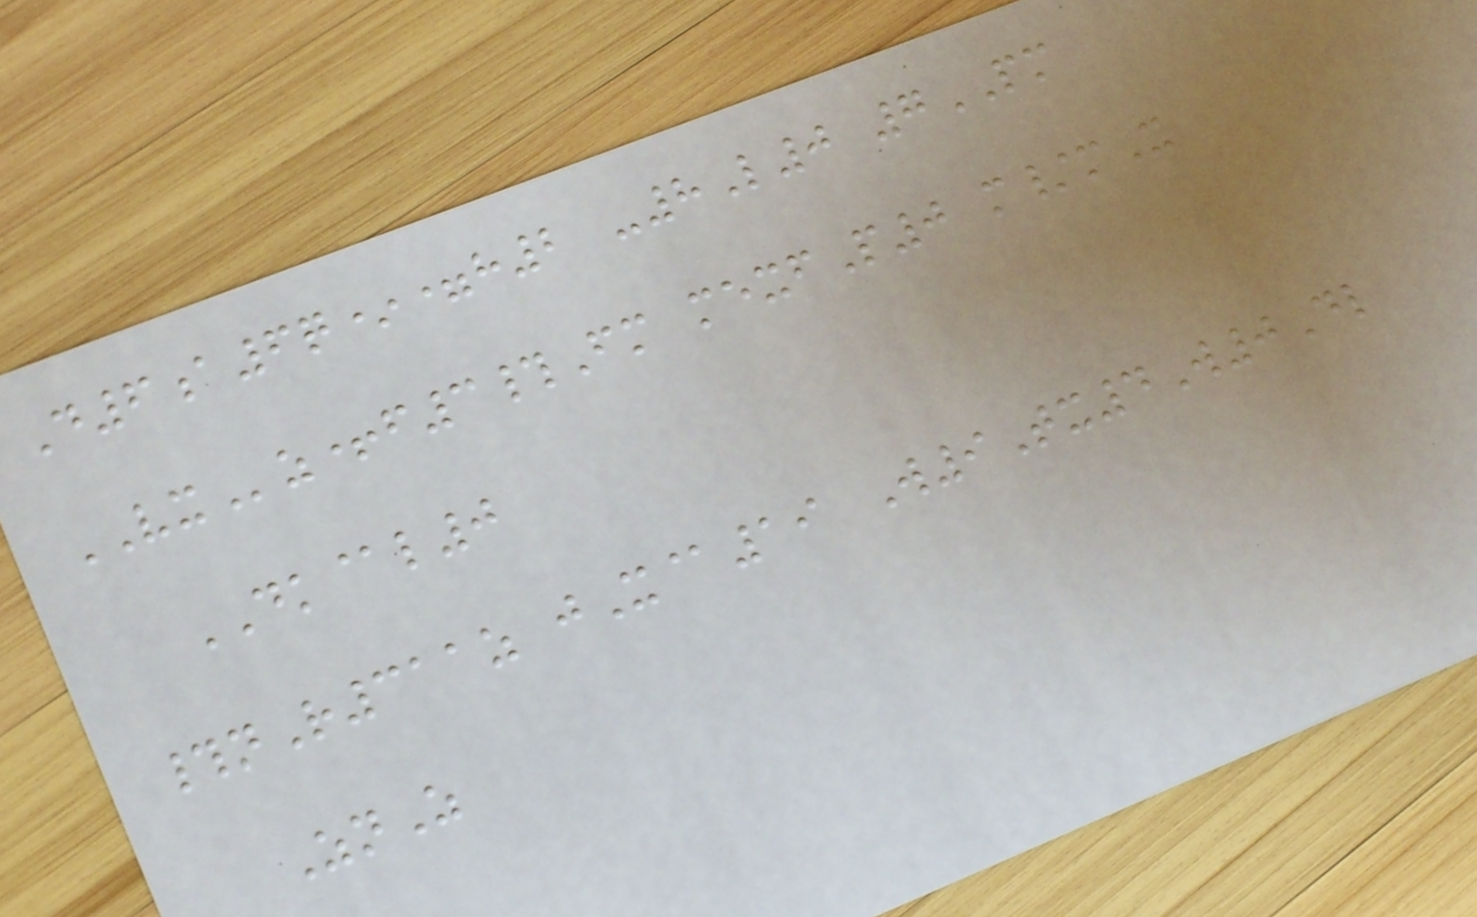D6a6q*=h2 -8L0 7PM
VXz+f3#Fm mexfP0 m/mX
DK@l0
#nR311z jX@19 W9Tx4W0Dl
ZnZ
